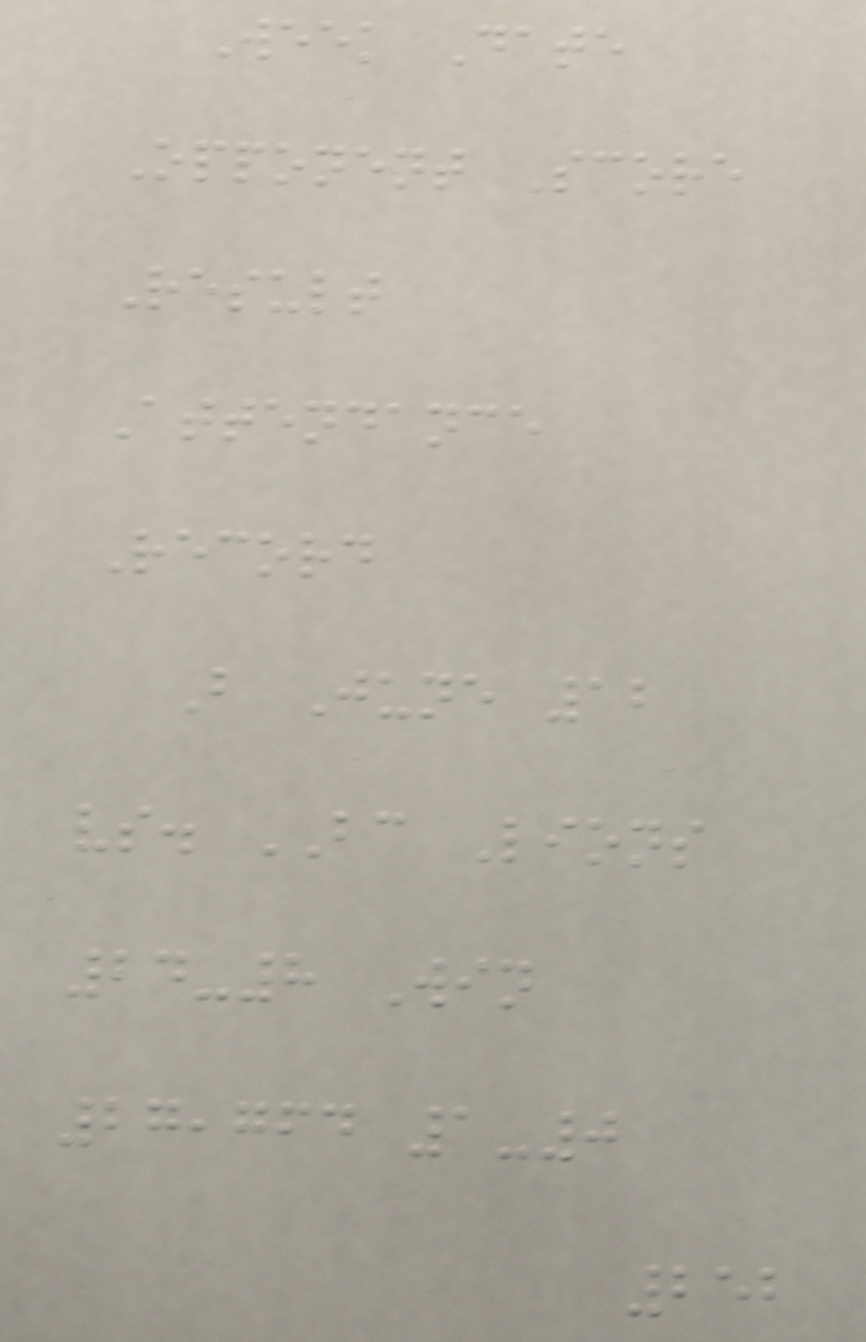Week Date
Opponent Score
Result
Attendance
Record
B June 12
vs. BC Lions
24-8 Win
27,764 1-0
252
